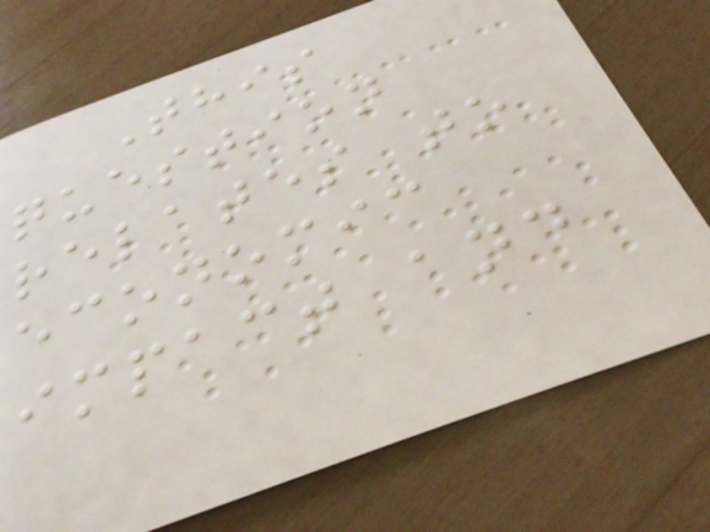This
question
relates to
economic
impact and
